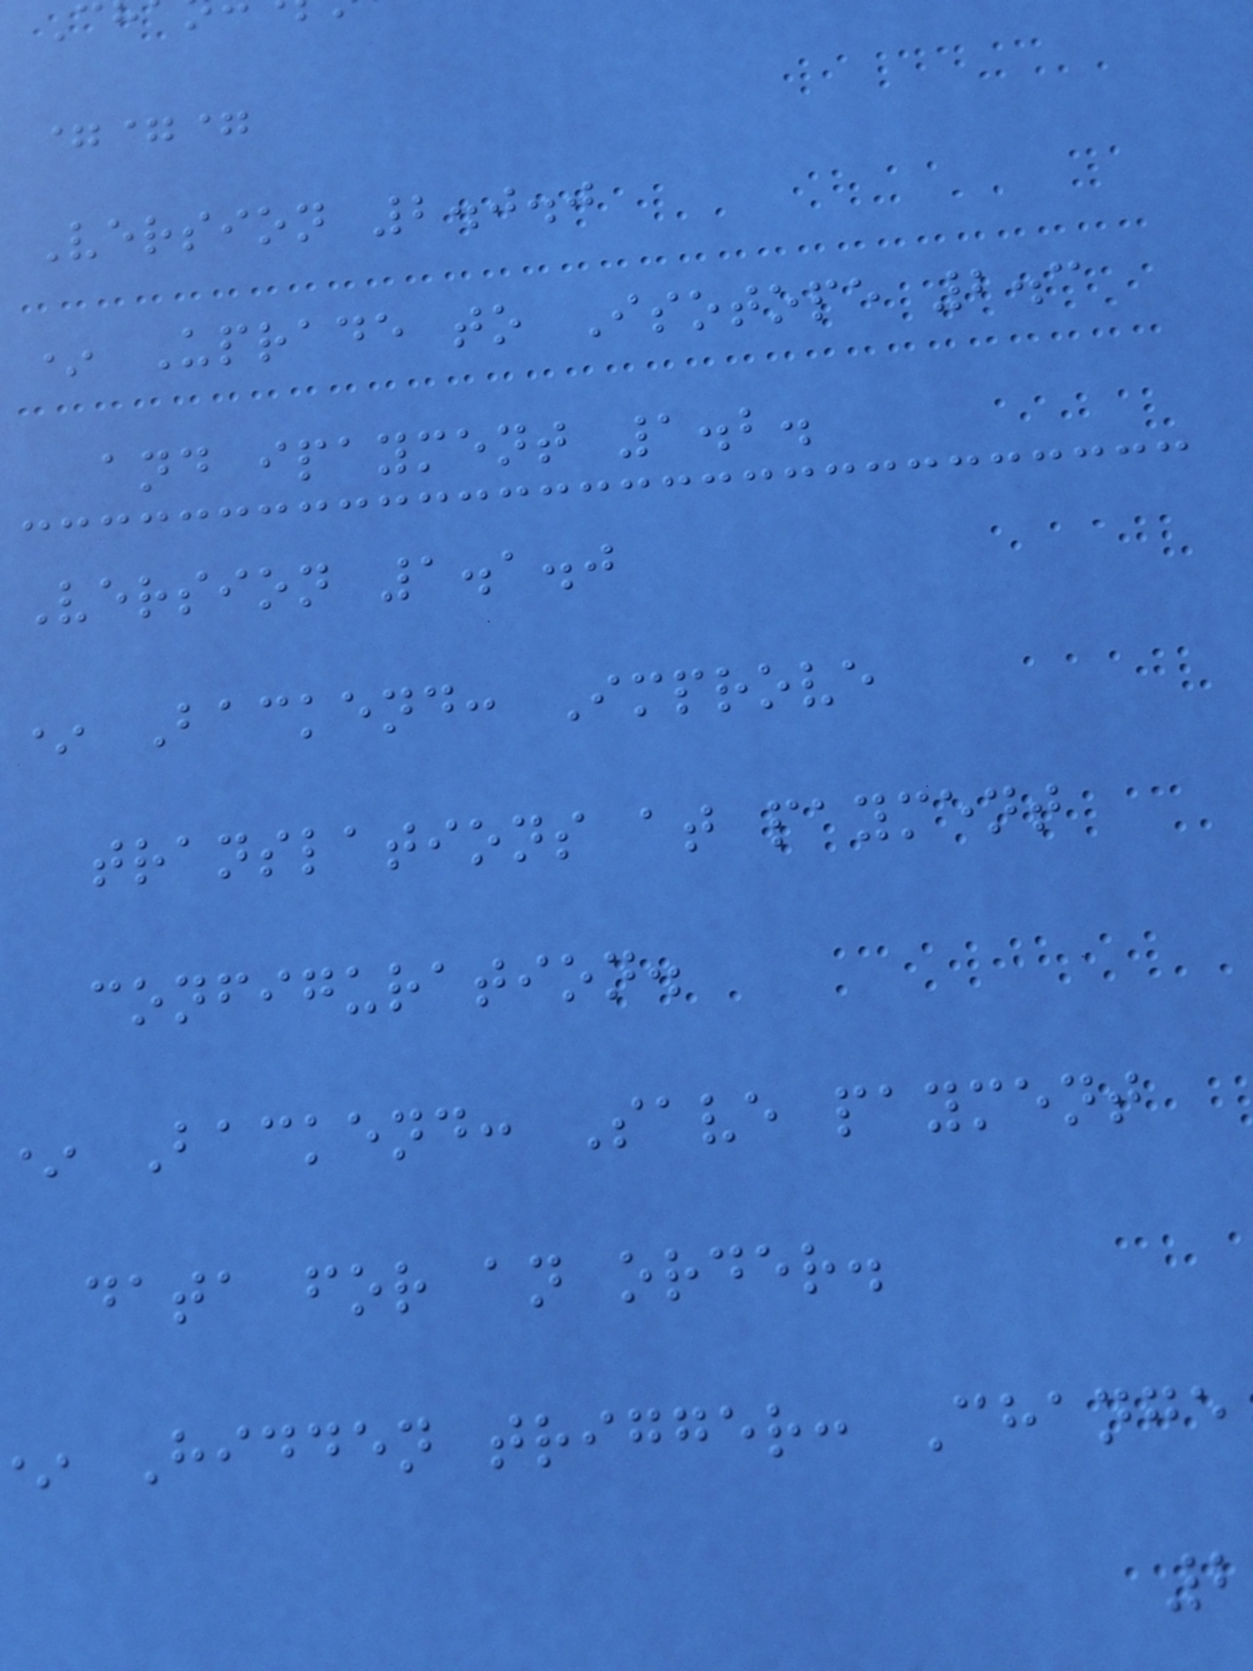===
Version 2.0.0
* Uprade to Isotope 2.3
and ipayment 1.2.
Version 1.1.0
* Backend: Improve
translations at payment
configuration.
Backend: Save payment
data for an order.
Hidden trigger: Change
